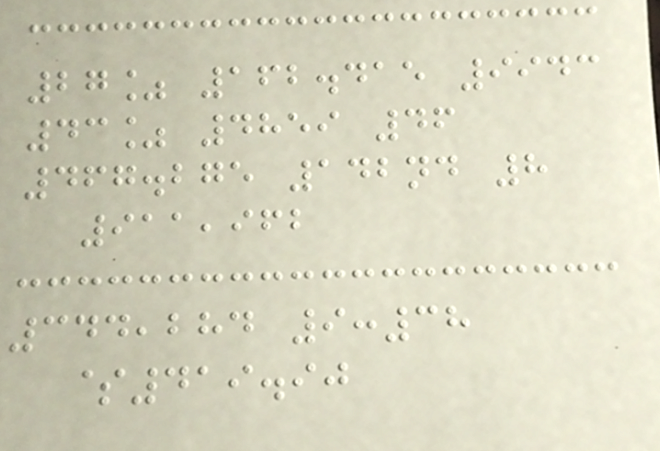27% 162.415 9943
43% 4859 46
467.275 142nd 8
911,962
344,284 9:38
$419.90
